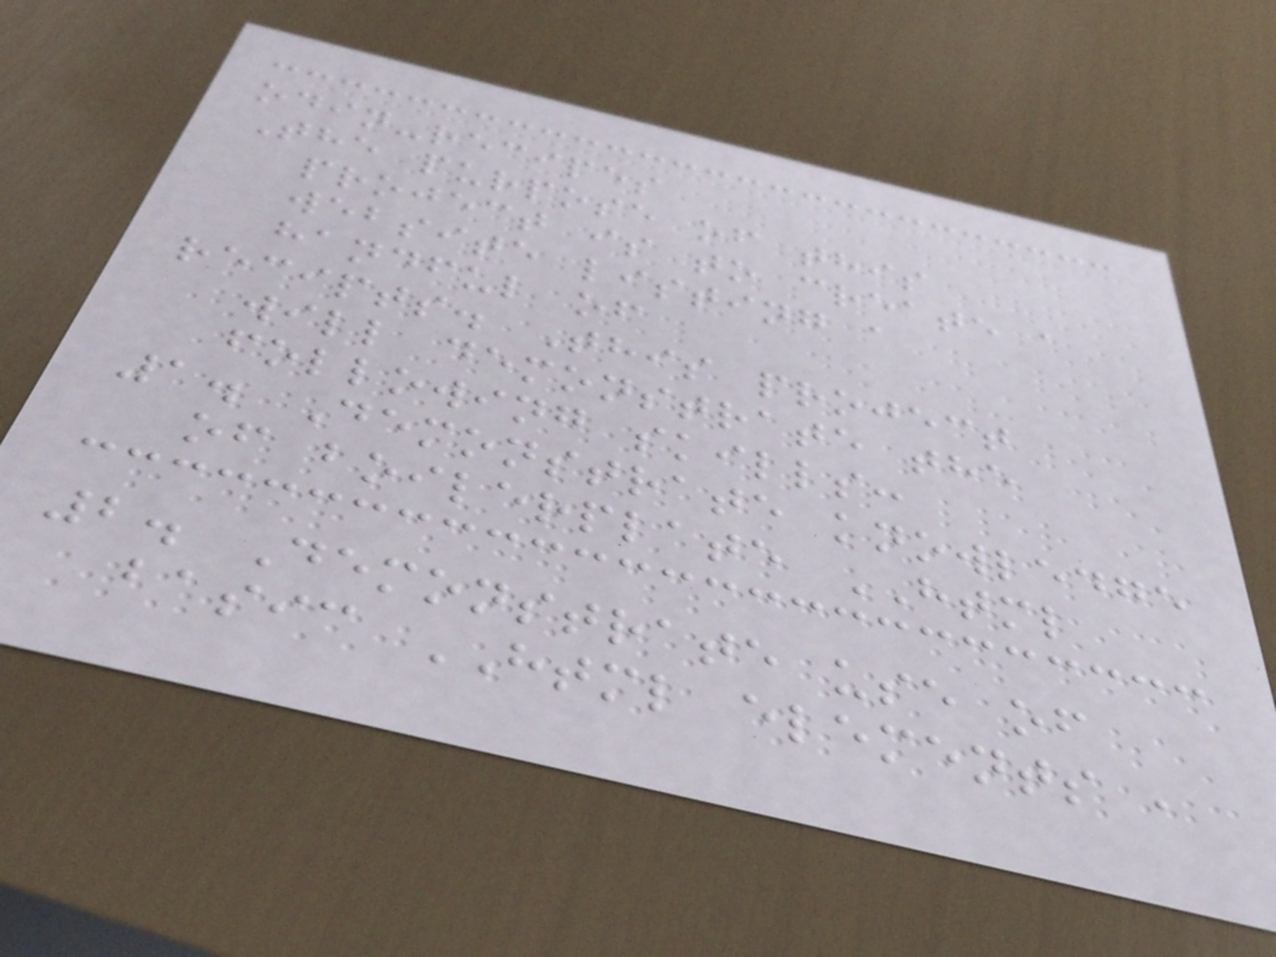odin-recipes
The purpose of this
project is to create a
website listing a
handful of
recipts. This project
will demonstrate the
following skills:
1. Demonstrate knowledge
of boilerplate HTML
2. Demonstrate use of
basic HTML elements ,
